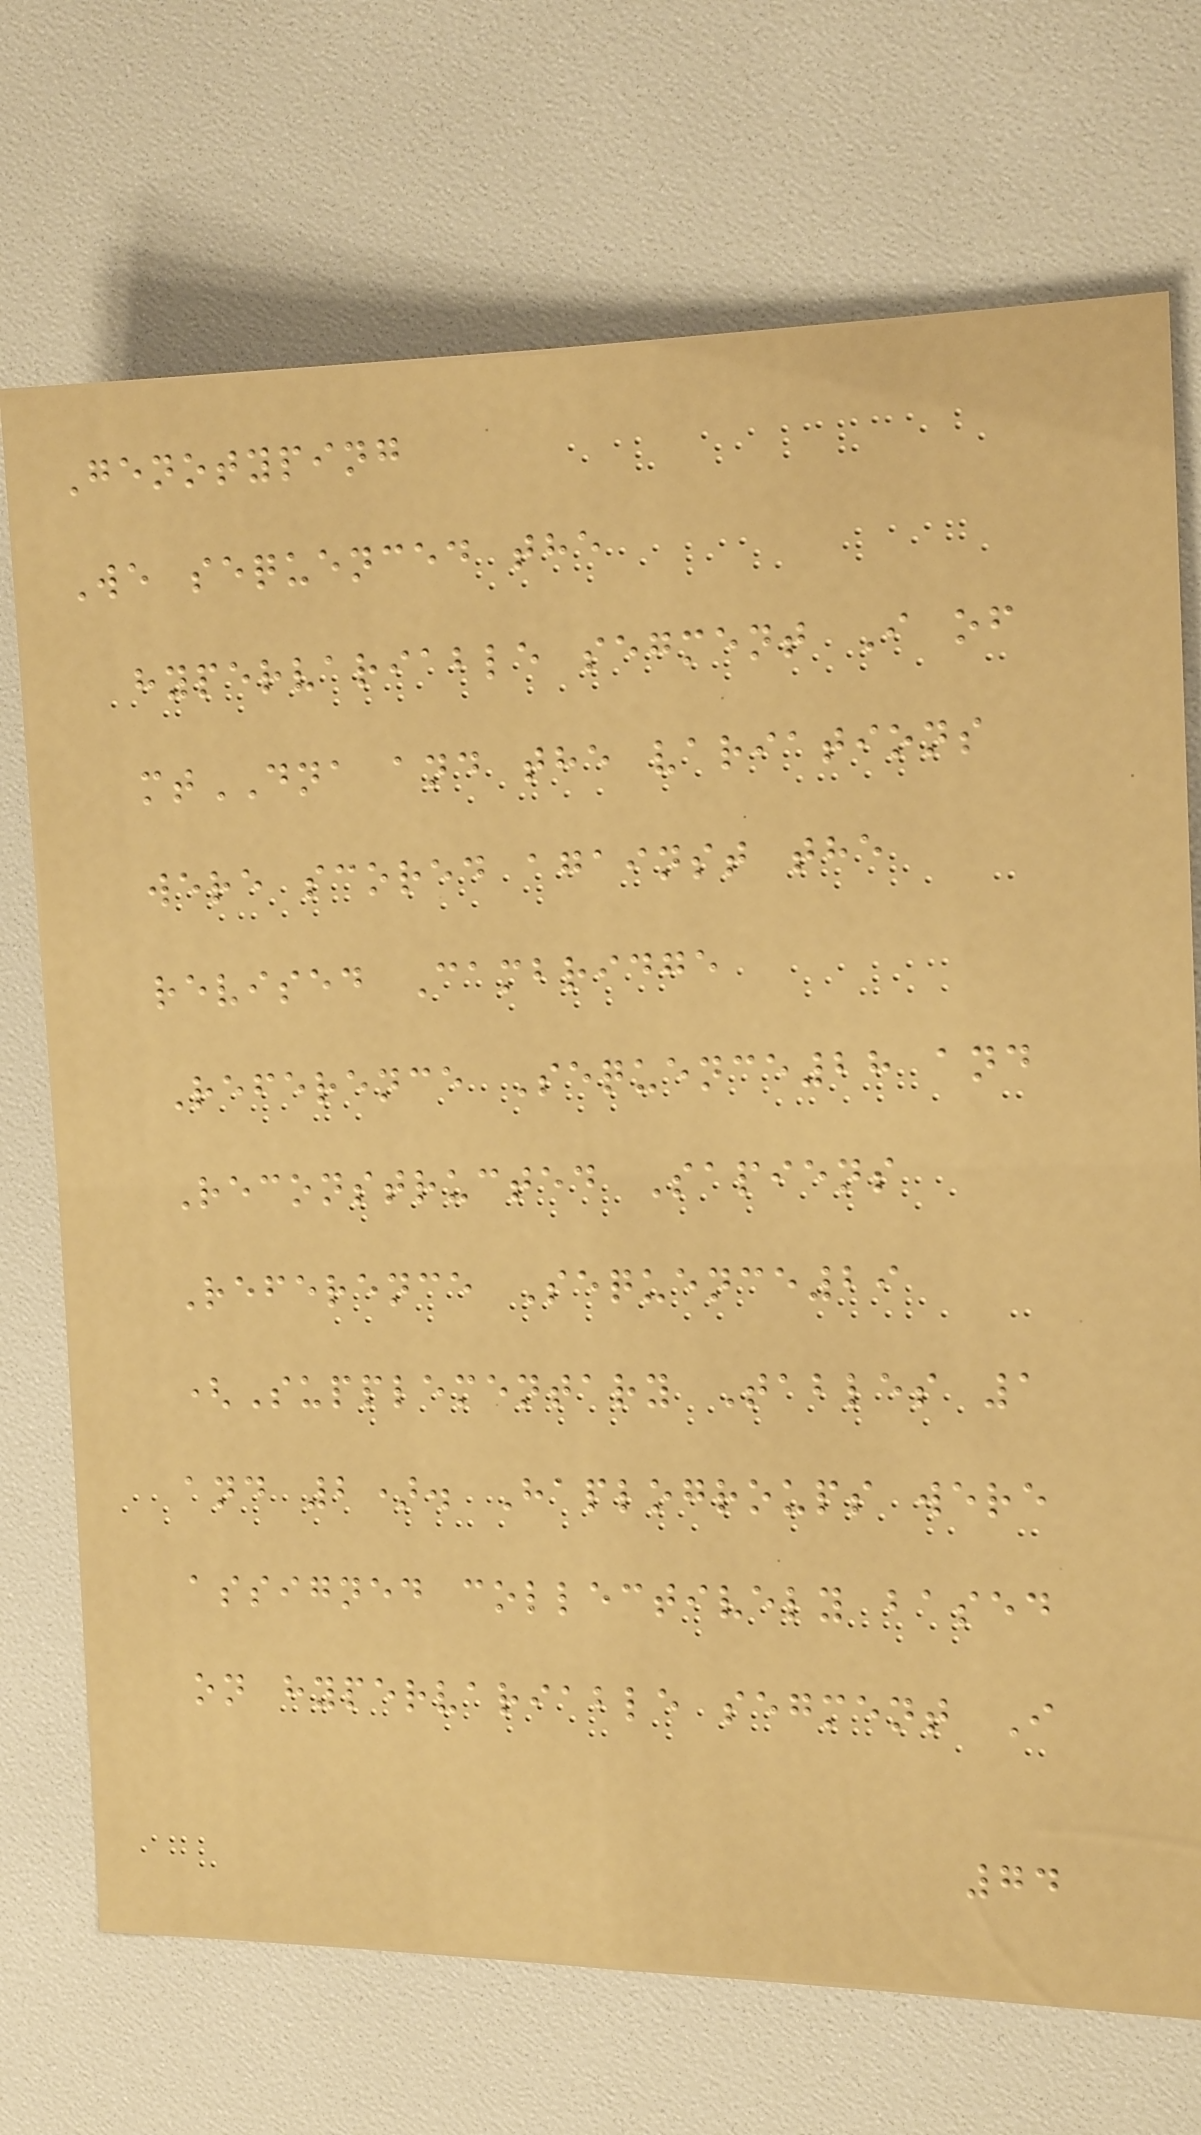Genotyping
We sequenced the
hypervariable segment I of
mtDNA and the variations
were scored against the
revised Cambridge
Reference Sequence28 and
Reconstructed Sapiens
Reference Sequence29
(Supplementary Tables 1
and 2). Haplogroups were
assigned collectively based
on hypervariable segment I
74
